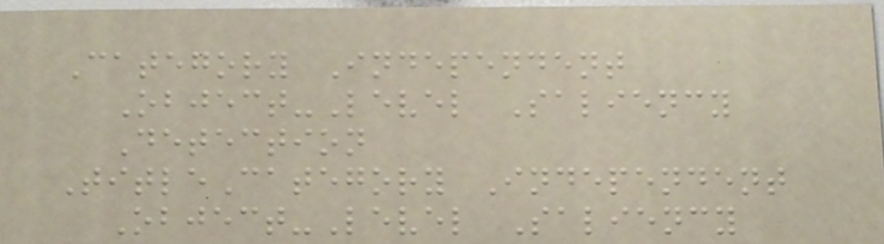Category Independent
Object-Level Saliency
Detection
TitleCategory Independent
Object-Level Saliency
